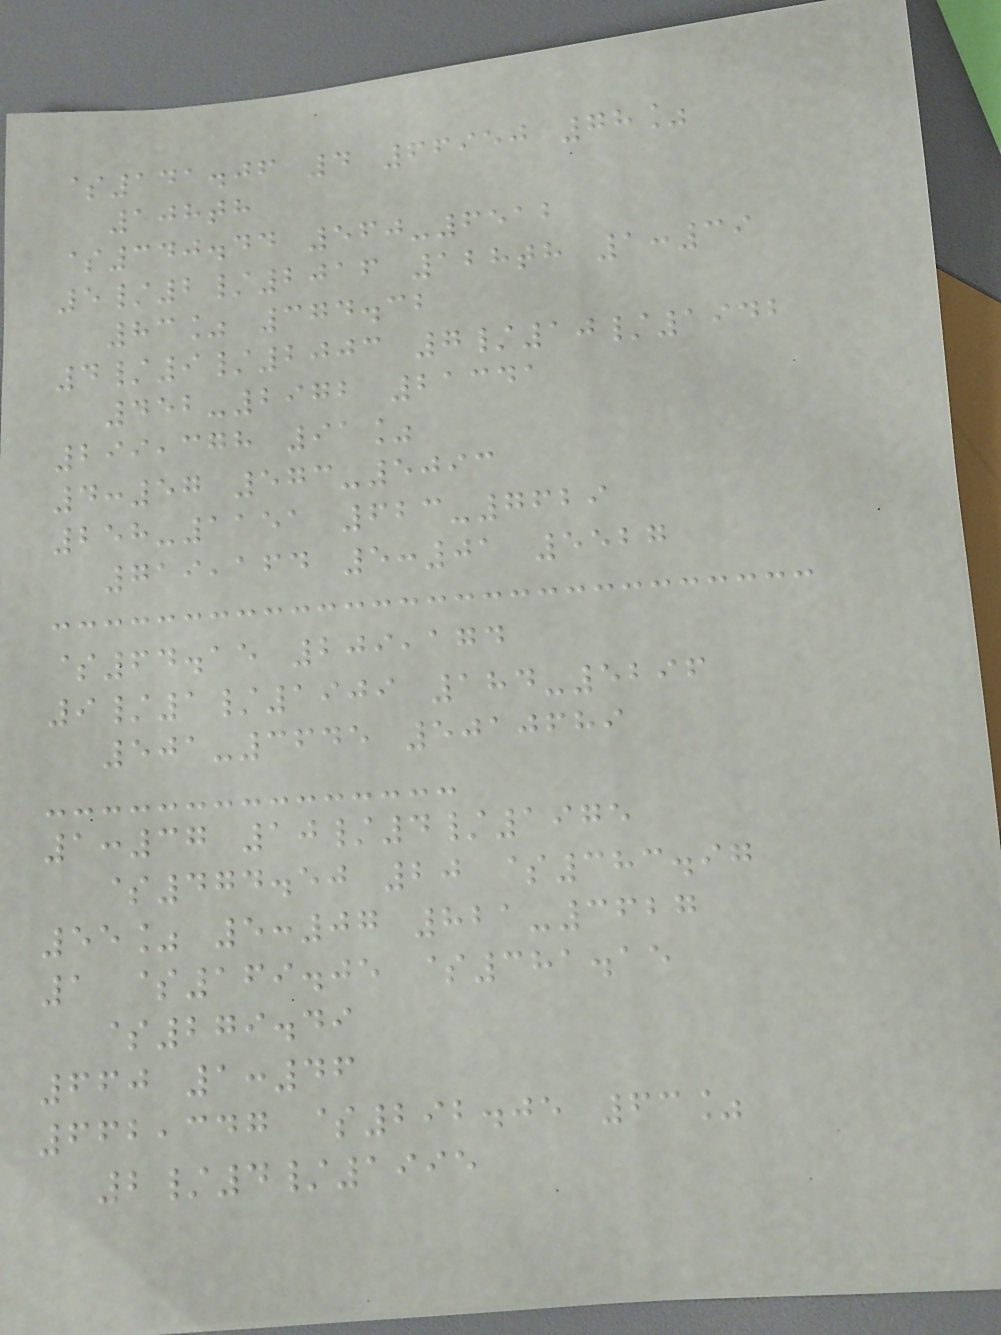$141.06 4 66950 78%
108th
$340.44 560-6512
5/2/2016 128th 1:39
83% 374.32
4/9/2003 7/10/1942
452-2972 21341
299,378 91%
4:57 573-5093
258-1151 623-7629
719,164 5:01 5527
$64.15 209,174
9/1/1909 184-5296
501-3645 5010689
1:37 10/4/1975
$474.50 20 $383.97
55% 5:07 821-3627
1 $169.05 $381.15
$279.49
660 1:46
662,347 $292.05 63%
2/4/1995
